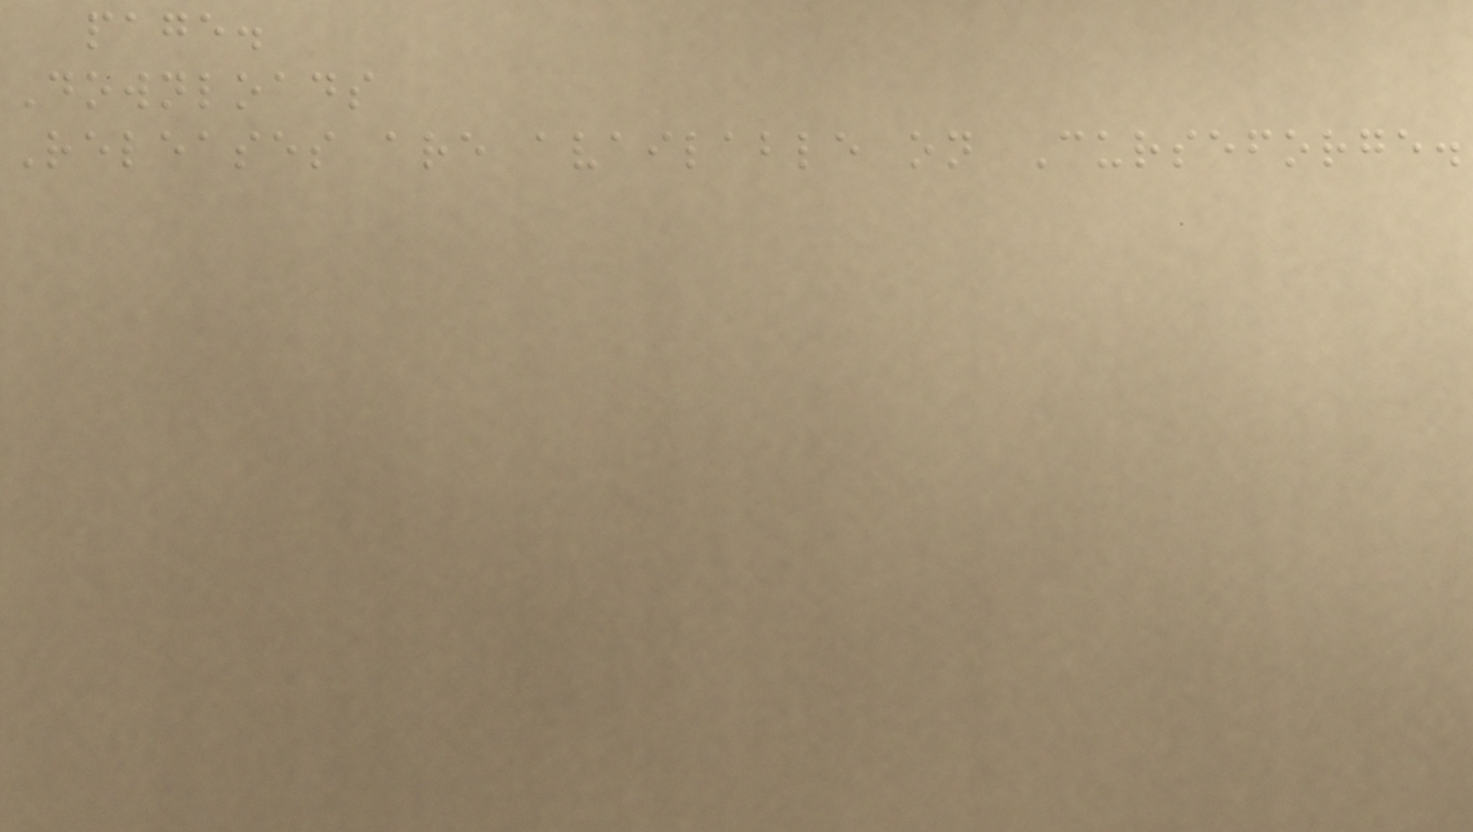page.
Downloads
Releases are available on Curseforge.
